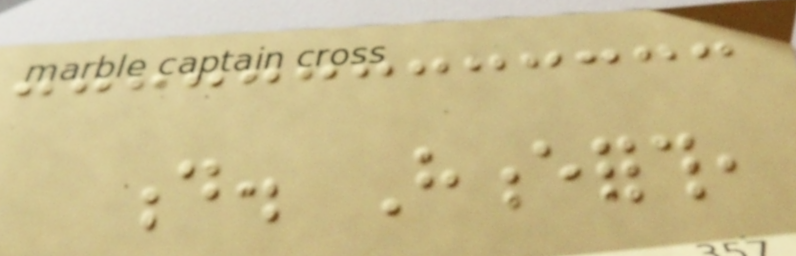d. Henceforth,
